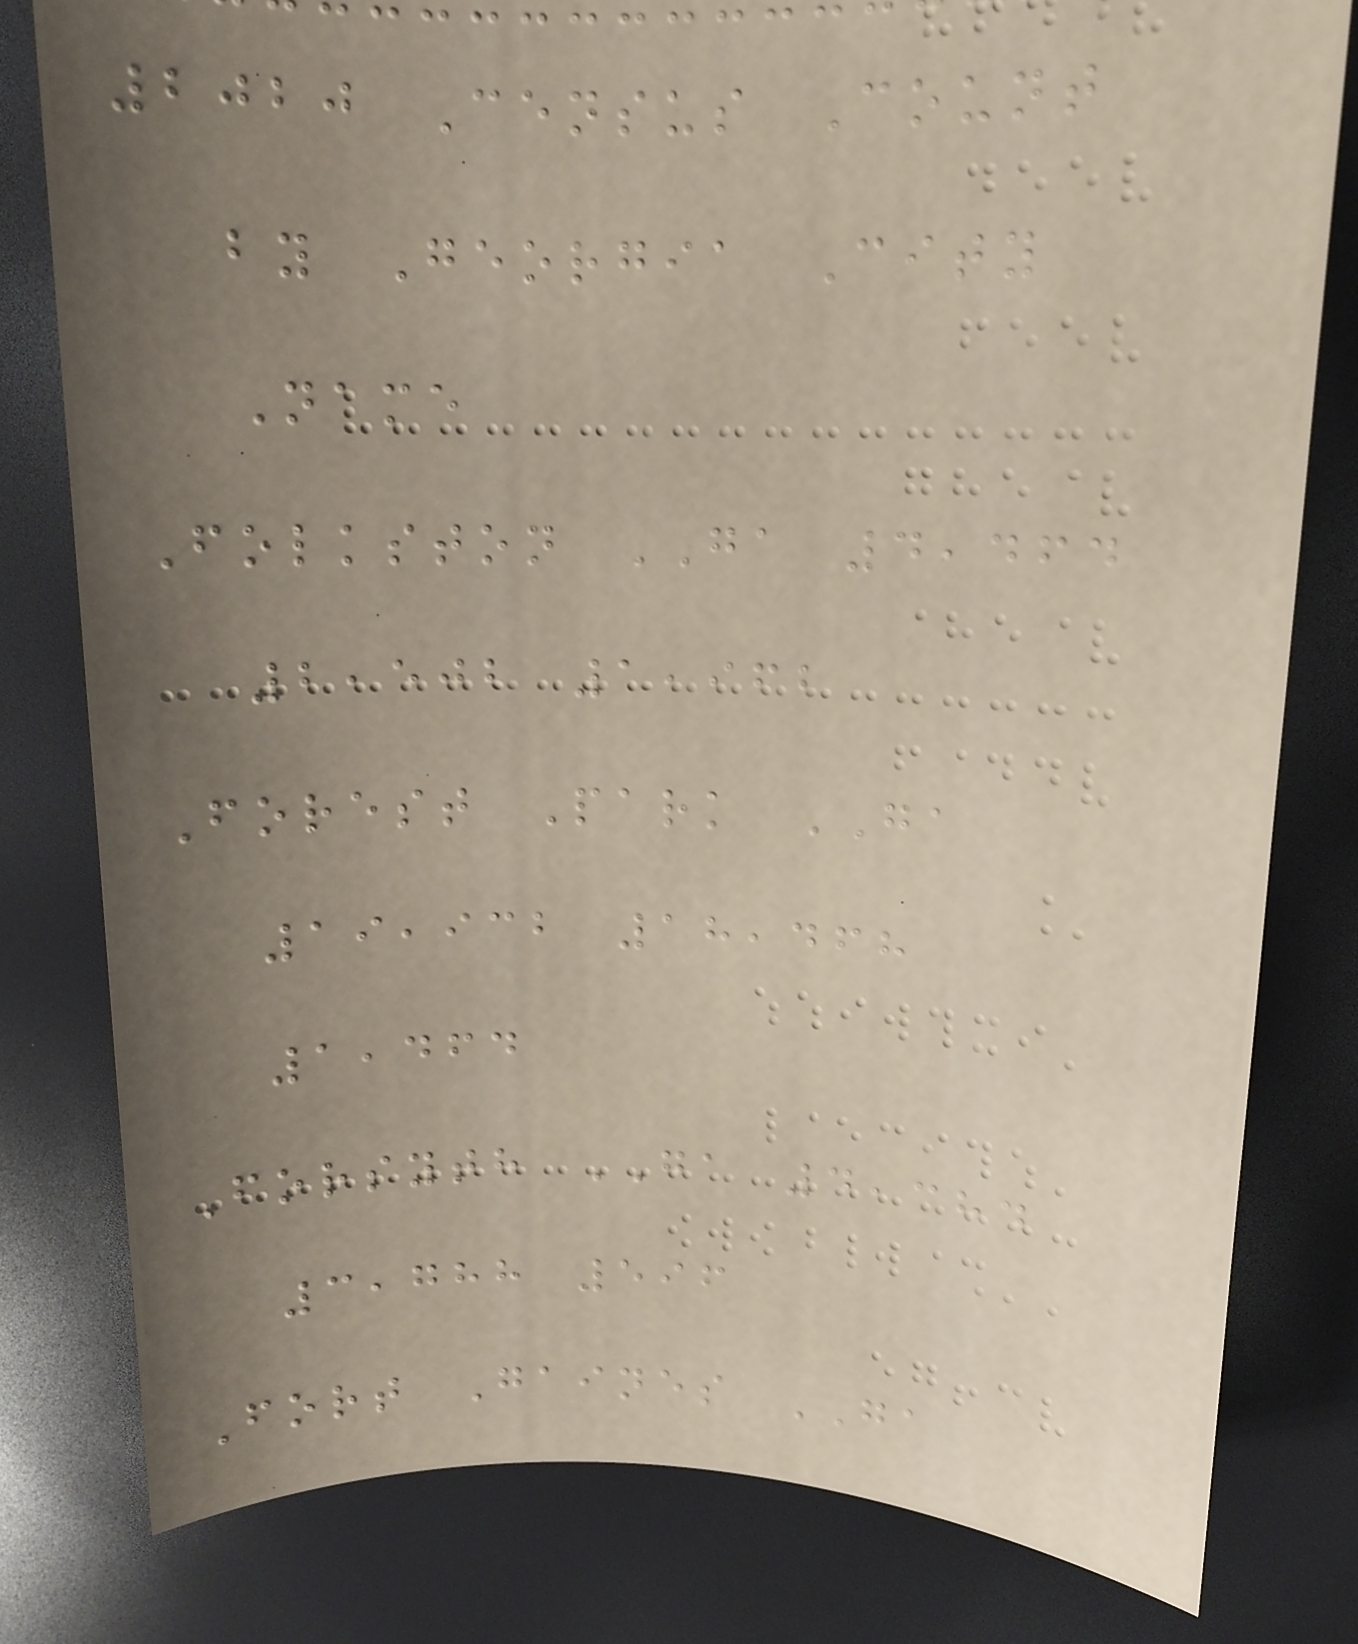2020 Census Count
by Georgia City
Name
Folkston GA 4,464
2,502 1,962
Forest Park GA
19,932 18,468
1,464
Forsyth GA 4,384
3,788 596
Fort Gaines GA
